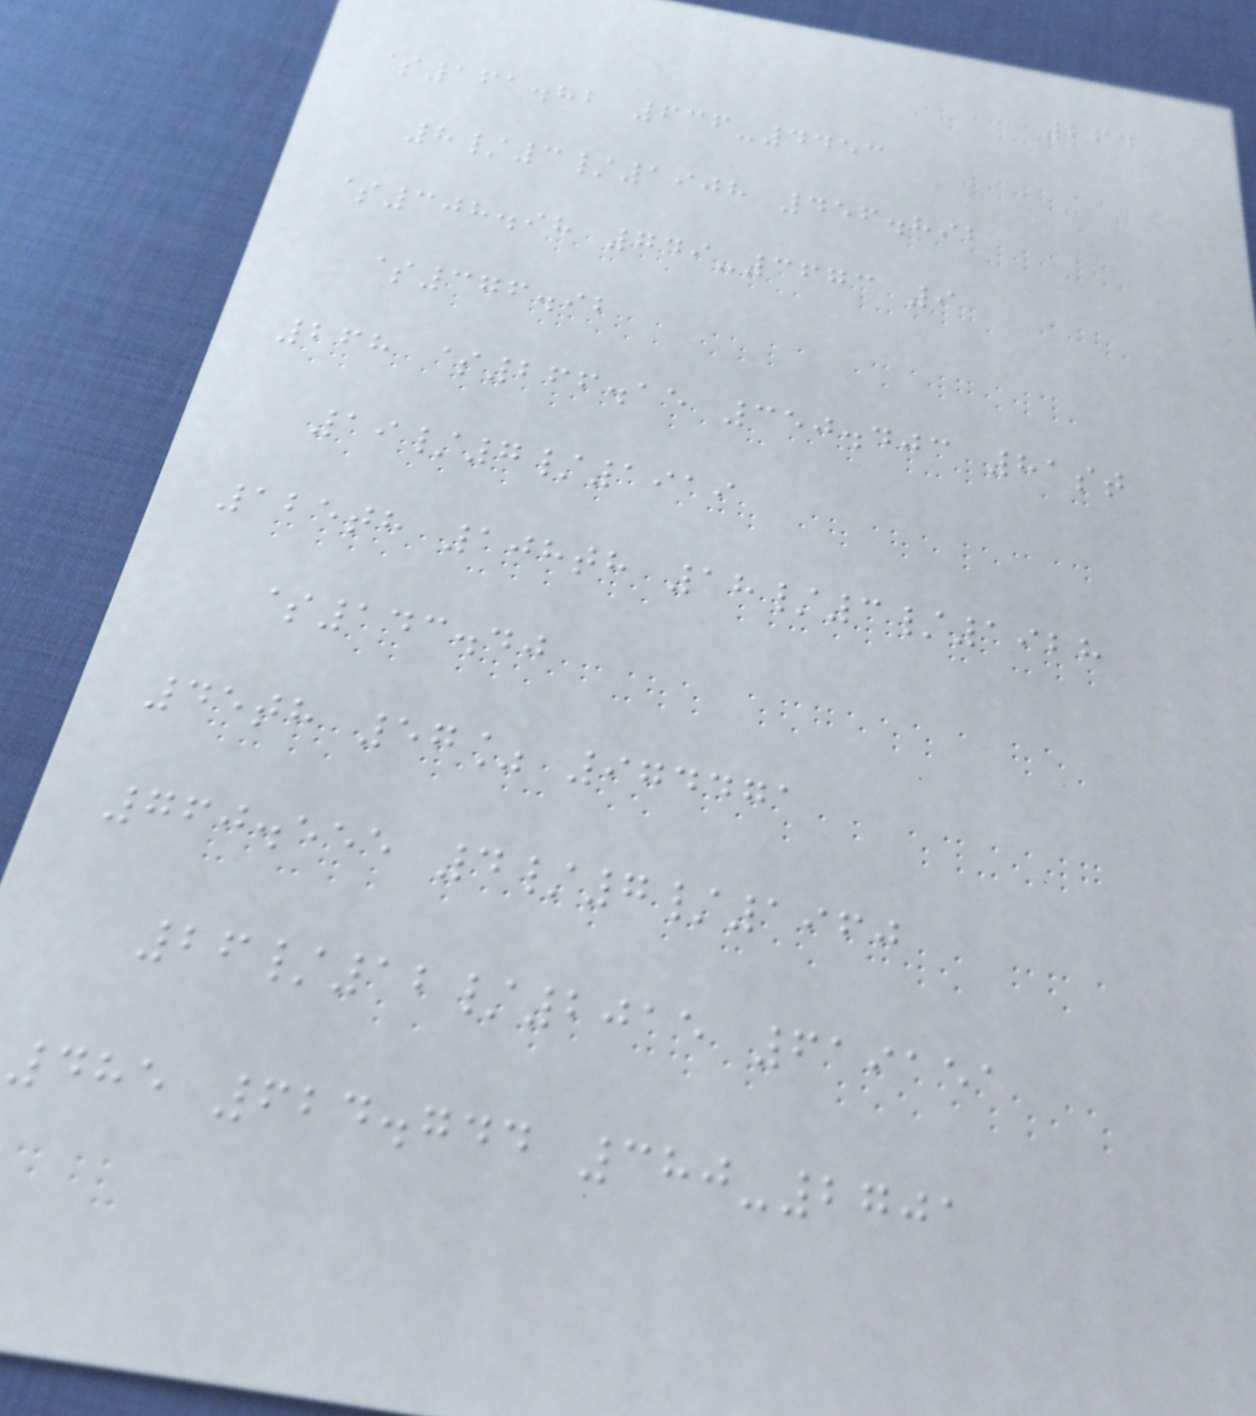264
$161.82 636-4453
8/3/1908 456.892
$308.98 749-3673 9
$376.92
268 $266.15 350.403 81st
19/7/1919
125th 108th 18/3/1928
$143.40
45th 57% 974471
760.555 4/7/1960
26/12/2015 619151
485 624.744 380-2701
